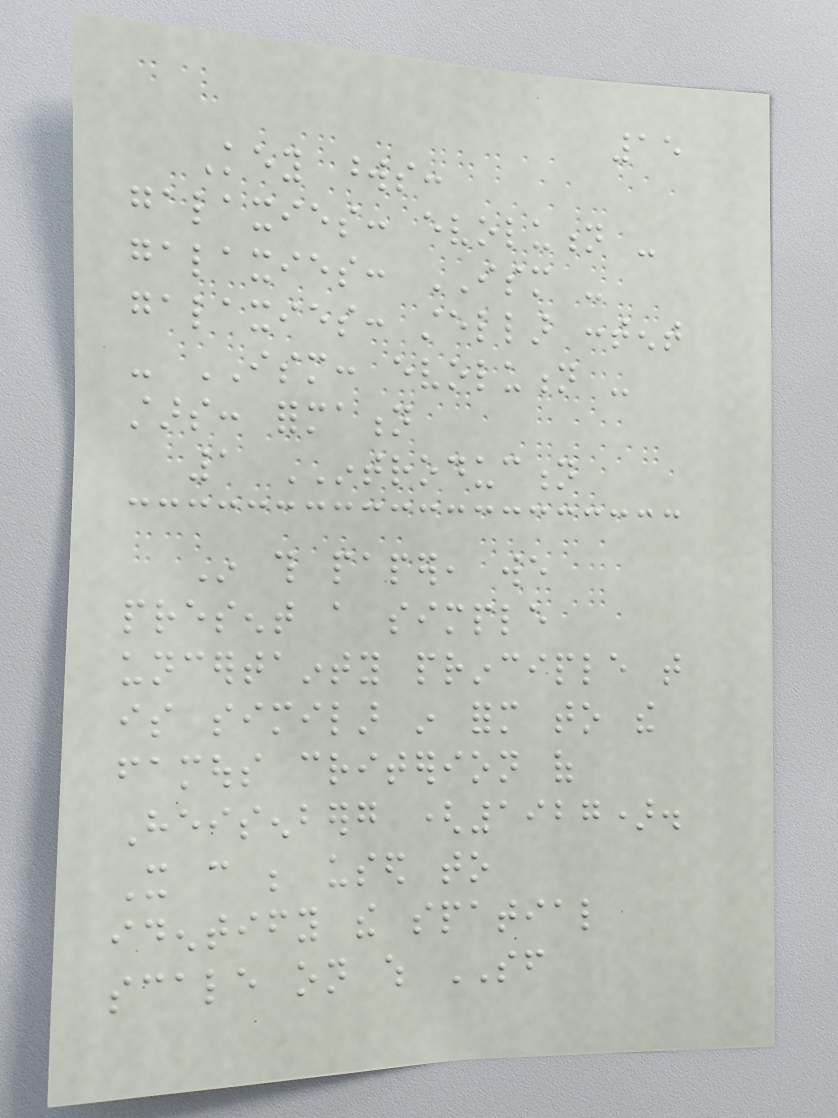15
Key words:
galaxies: evolution -
galaxies: ISM -
galaxies: stellar content
- ISM: evolution -
stars: formation
1 INTRODUCTION
In this paper, we
present a simple
uncertainty principle that
is similar in form to the
famous criterion of
Heisenberg (1927).
It can be used to
identify the spatial
scale on which SF
